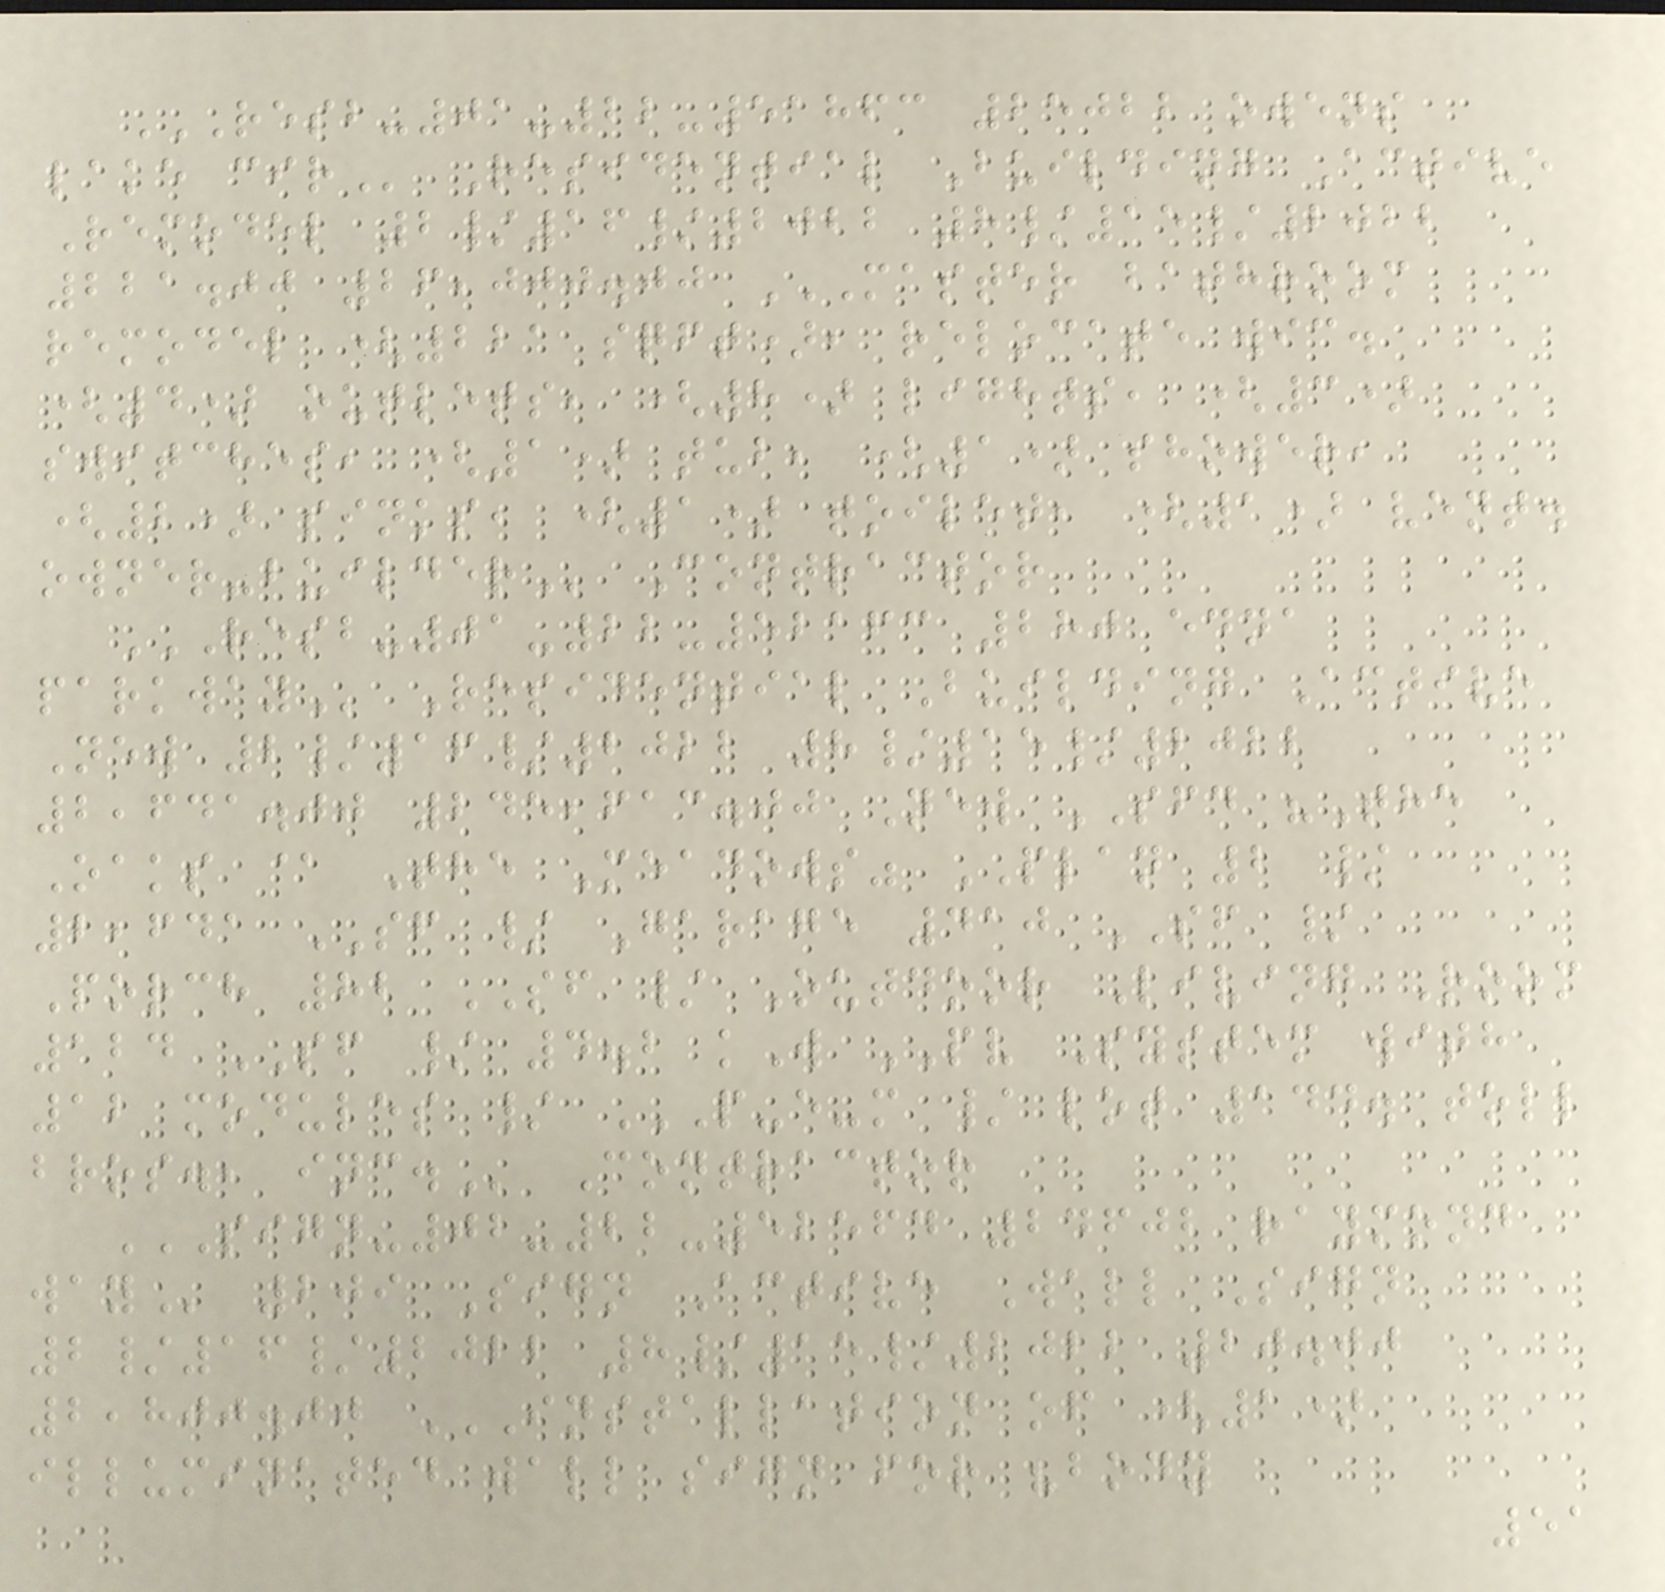RESB-01-22-51863 25022 OWENS
LAKE CIR Residential Building Active
Remodel 2/16/2022 8/15/2022
221.00 26,000.00 MASTER BATHROOM
REMODEL (221 SQFT), RELOCATE WIC.
(4) OUTLETS, (8) LIGHTS, (3)
SWITCHES, (1) TUB, (1) SHOWER,
(2) SINKS, (1) TOILET, (1) VENT.
OWNER-BUILDER Contractor
RESB-01-22-52163 280 EDNA
PARKWAY Residential Building Active
New 2/16/2022 8/15/2022
2,641.00 245,613.00 New SFD "The
Oaks @ The Meadows" PLAN 2 /
2,641 SF / Garage 410 SF /
Porch 82 SF / Outdoor Living Room
124 SF / 4.2 kW PV System with
12 modules / P-E-M / LOT 144. TOLL
BROS., INC. Contractor
SIGN-02-22-52564 24602 RAYMOND
WAY 209 Sign Active Wall Sign
2/16/2022 8/15/2022 20.00
2,800.00 INSTALLATION OF (1)
ILLUMINATED WALL SIGN FOR "BODY
51
